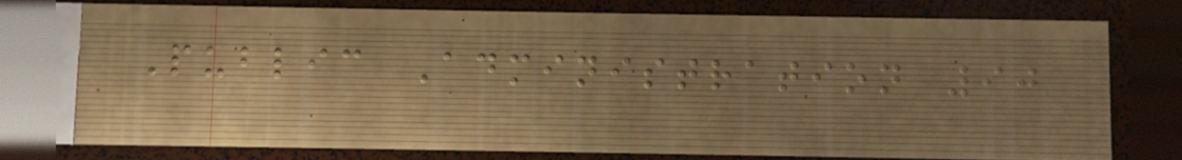Public Administration 90
